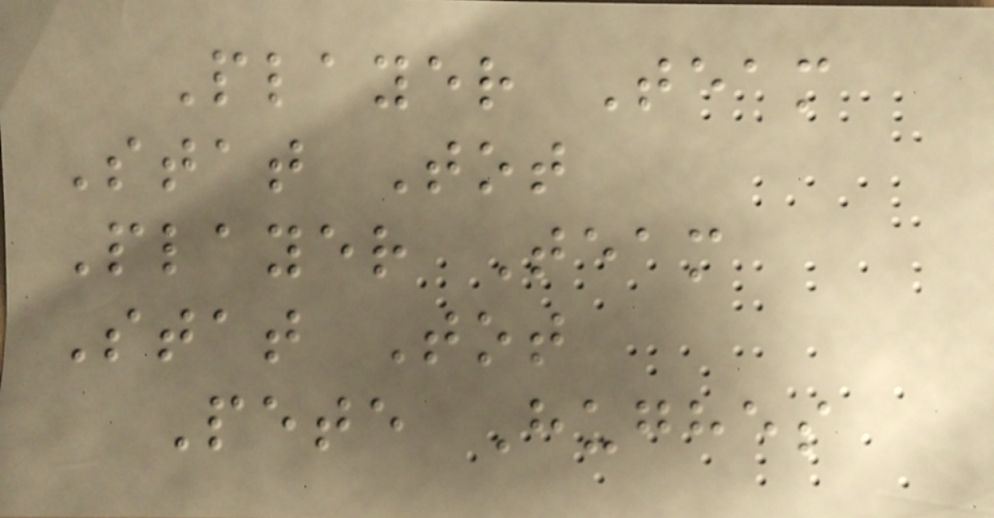Player Team
Stat Tot
Player Team
Stat Tot
Pete Hughes
